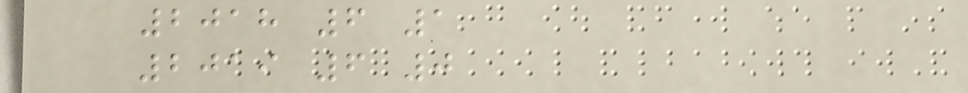2018 6 1
2019 6 0
